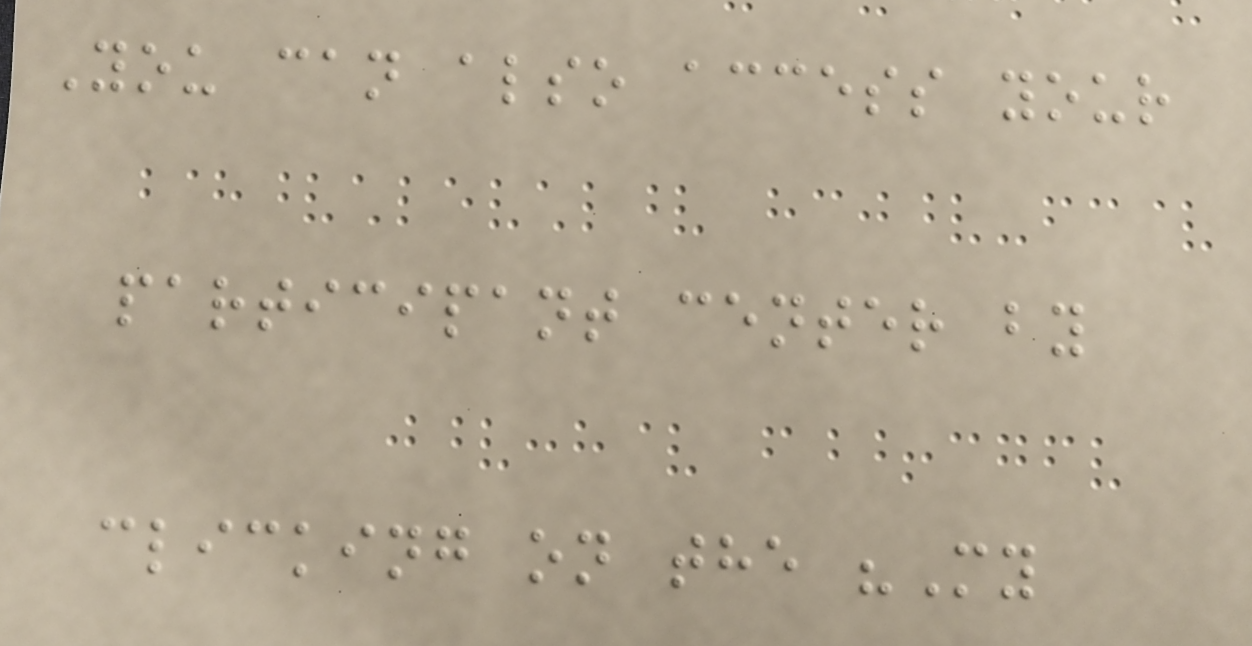You can also access your
participant center by
clicking on the "My
